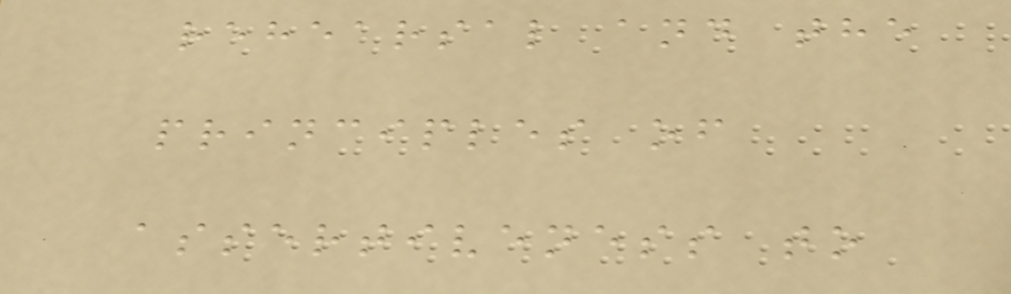rehearsal and the
principles of
assertiveness to
